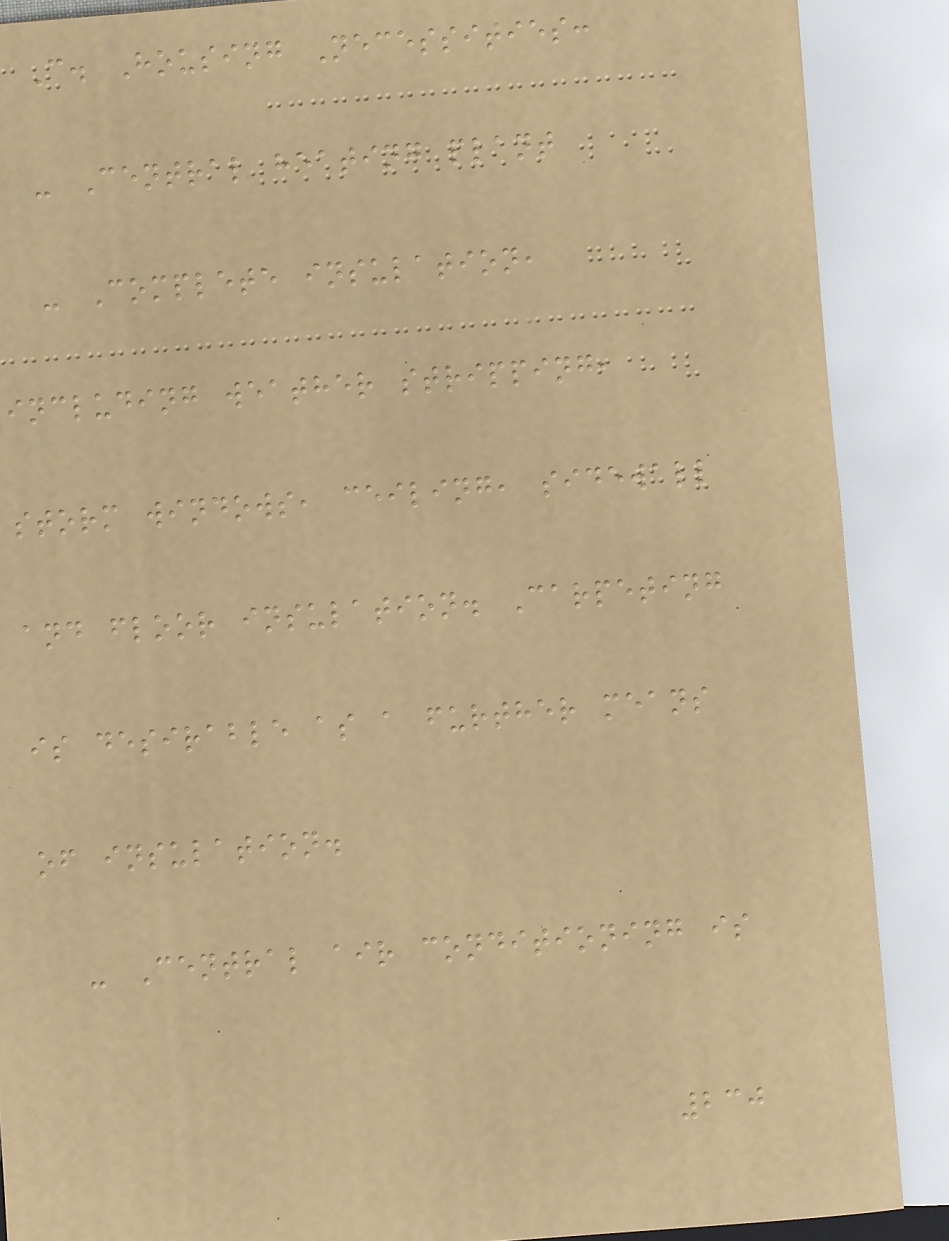C. Housing Necessities:
- Central heating plant
- Complete insulation,
including weather stripping,
storm windows, ceiling, sidewall
and floor insulation. Carpeting
is desirable as a further means
of insulation.
- Central air conditioning is
230
